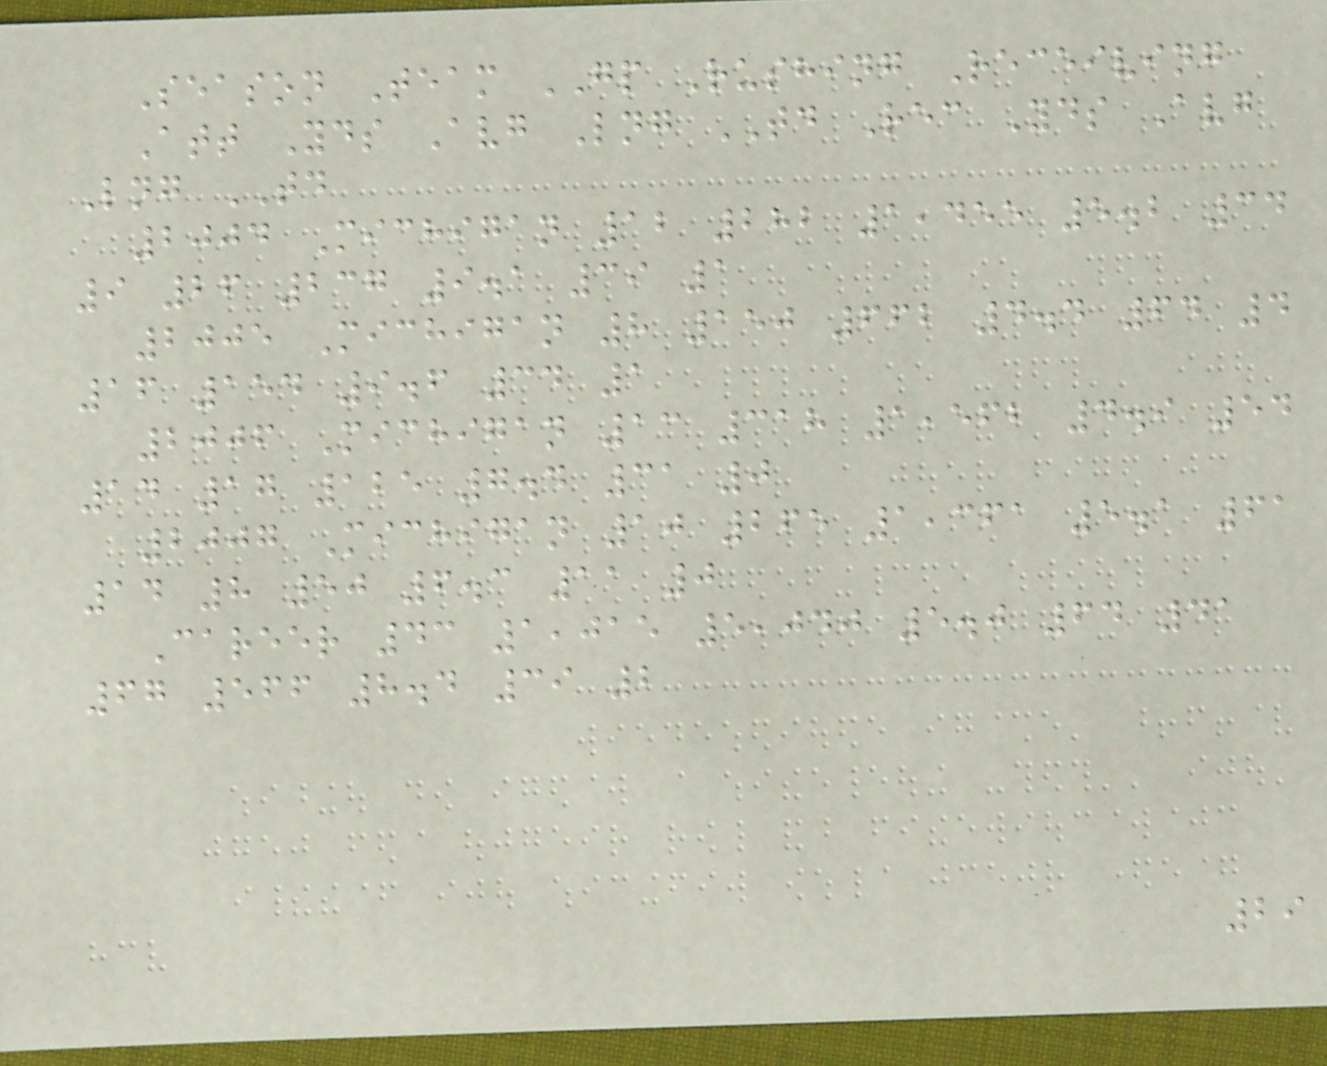Season Team GP Rushing Receiving
Att Yds Avg Lng TD Rec Yds Avg
Lng TD
2004 Michigan 12 282 1,455 5.2 34
9 26 237 9.1 39 1
2005 Michigan 8 150 662 4.4 64 4
16 154 9.6 34 1
2006 Michigan 13 318 1,562 4.9 54
14 17 125 7.4 31 0
2007 Michigan 10 265 1,361 5.1 61
14 8 50 6.3 11 0
Career 43 1,015 5,040 5.0 64 41
67 566 8.4 39 2
29
